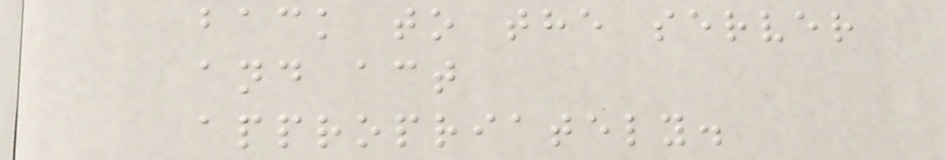back to the server
and act
appropriately.
